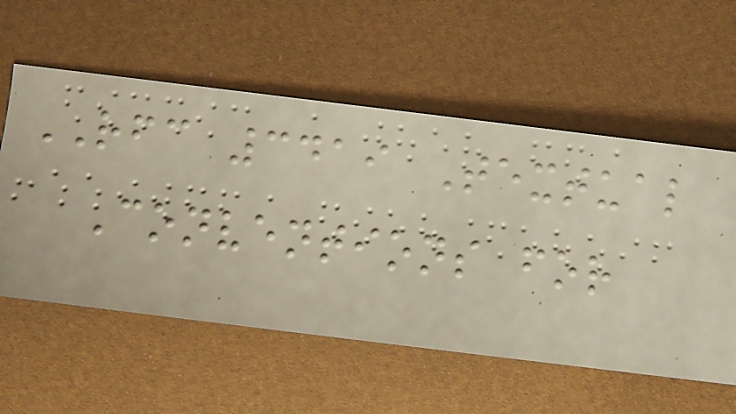RFC 3419 Textual
Conventions for
